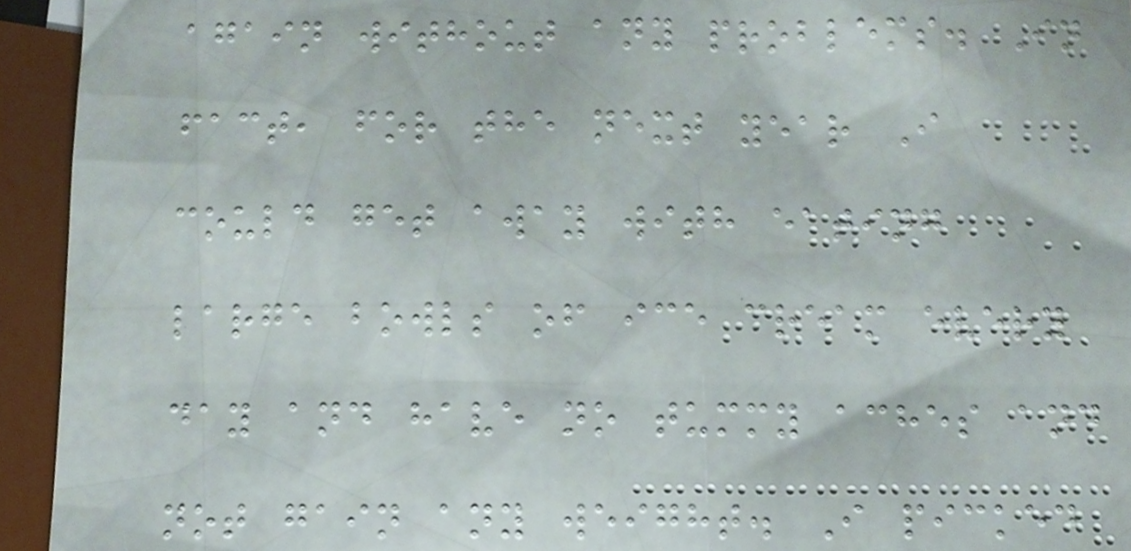again without any problems. In
fact, for the next year I
could get away with eating
large bowls of ice cream every
day and have no tummy aches and
not gain any weight. I picked
